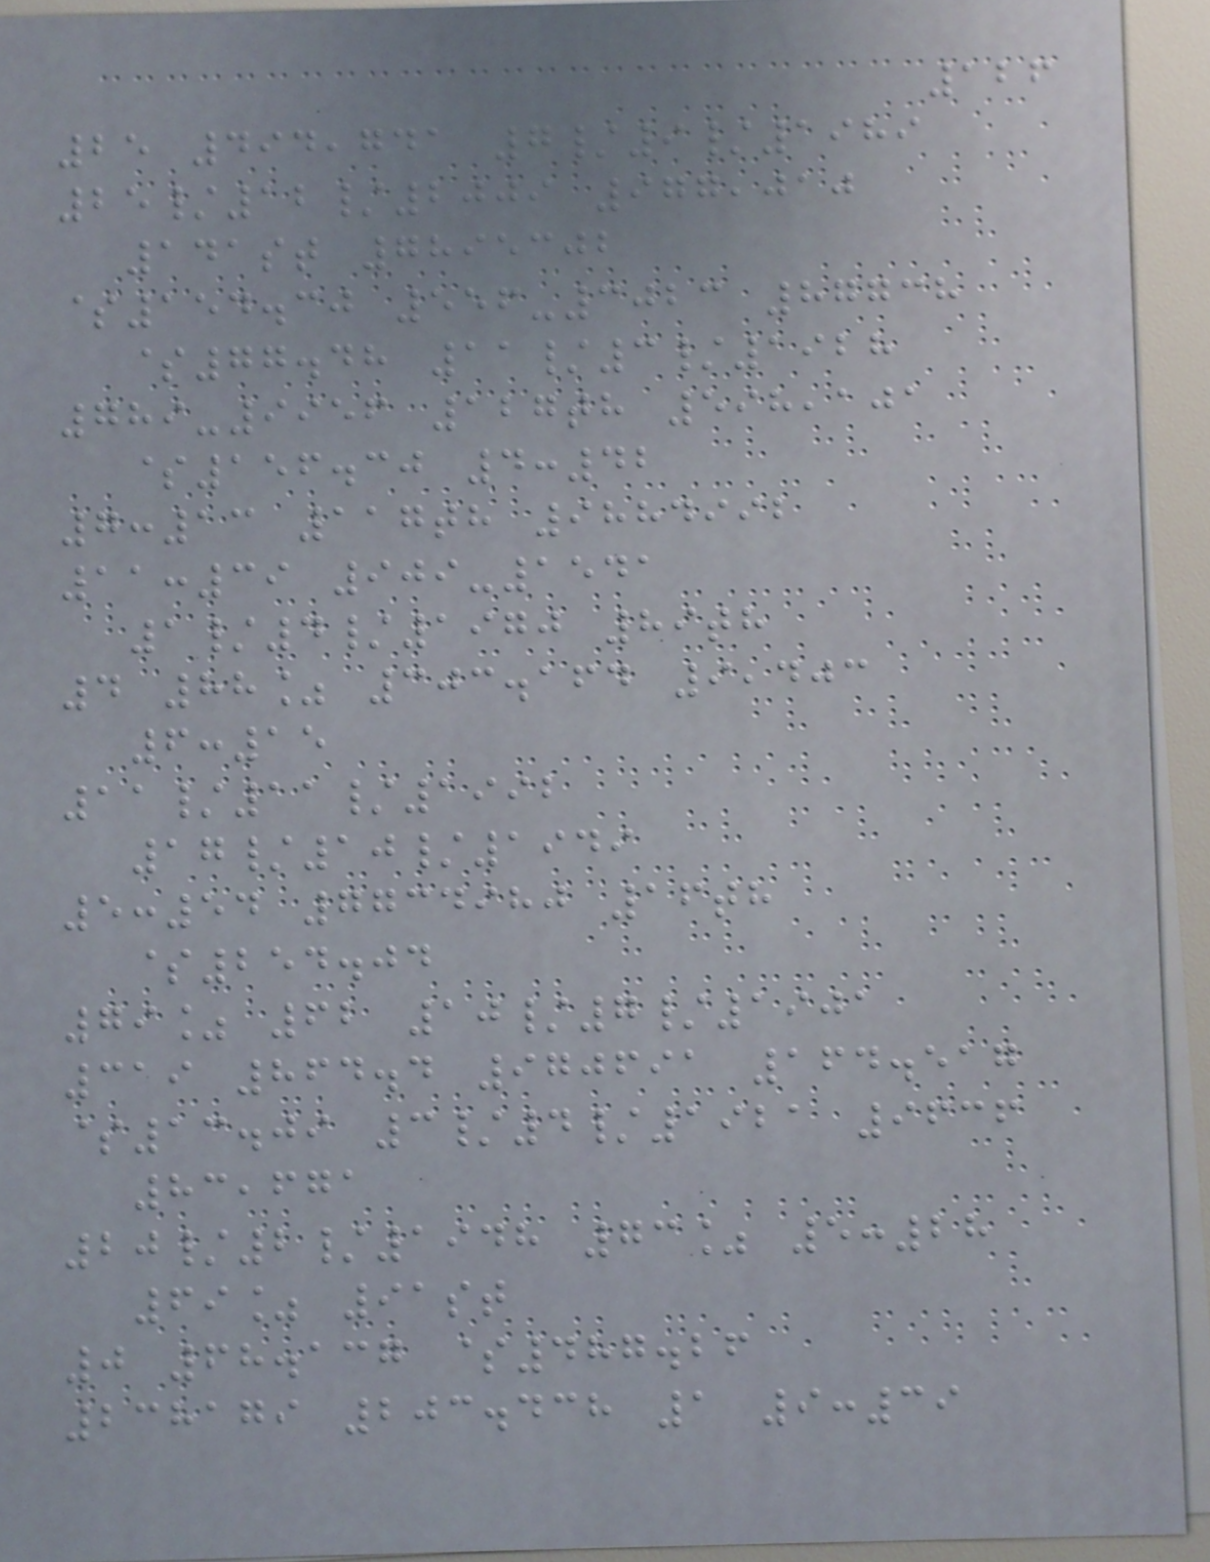126
25 494,741 7/9/1989
25/12/2009 977,010
141st 7895302
$154.30 556-3023 87738
$77.48 11/3/1928
789-9956 127th 598,101
$156.30 4:42
7:13 117th 9884992
11:39 909-1541
1/4/1970 89th
4 88% 303.164 9,403
6:15
11/11/1992
17/10/1949
5:54 7734980 16th
$254.04
79% 62 10/7/1901
319 864.4 970691 164.517
$13.09 3/4/1921 9636
83,671
20/2/1948 73% 5:28
69% 91st
0 68.137 $487.26
238179 203.438 1 9:39
